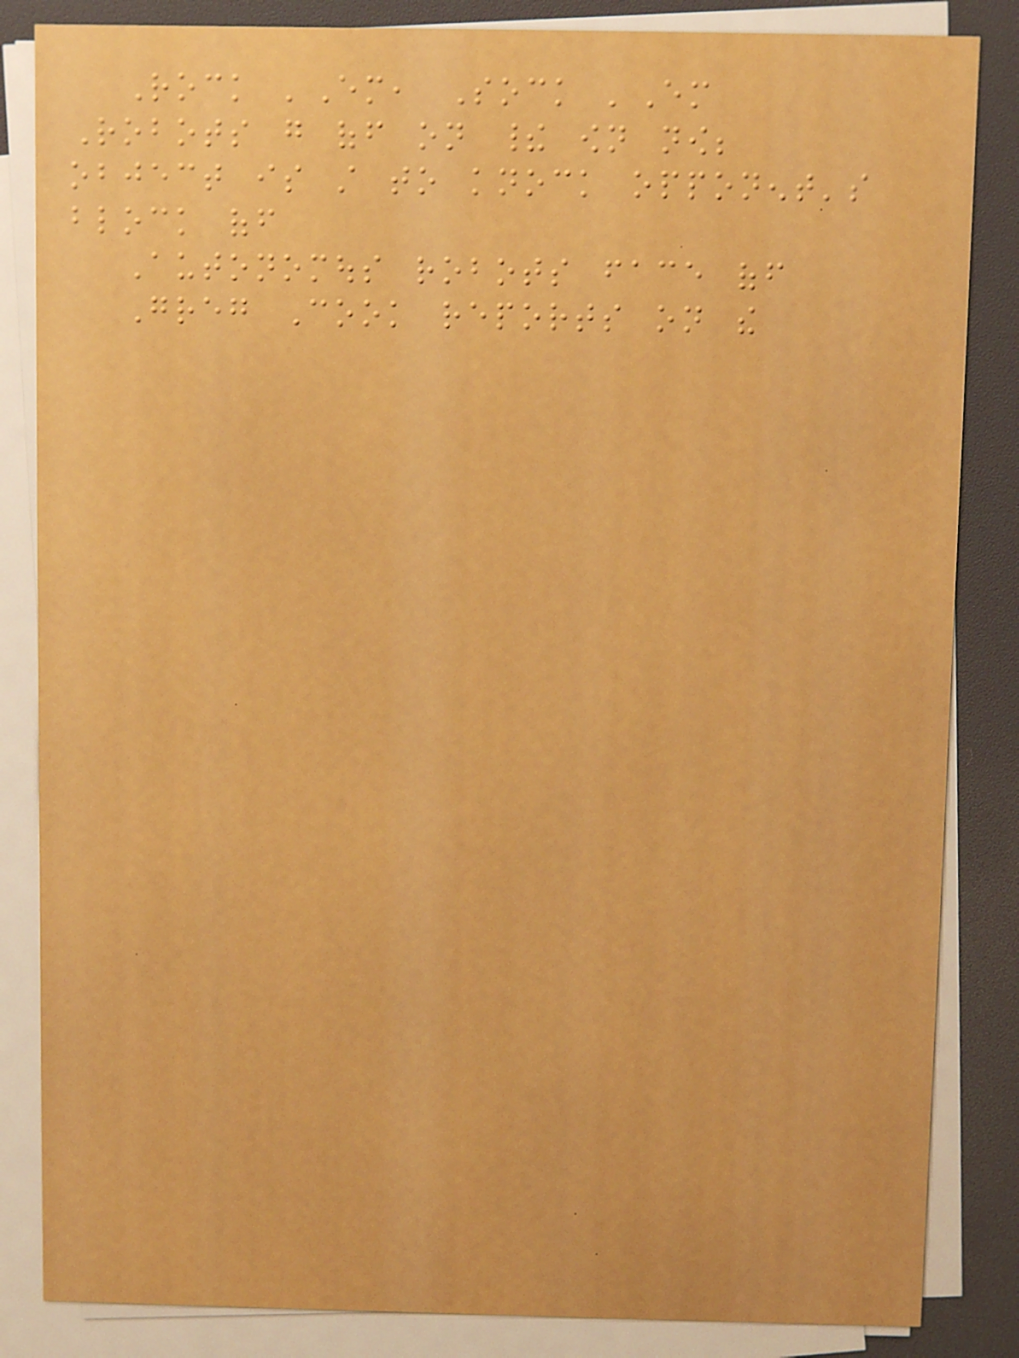Rock 'Em, Sock 'Em
Robots go off on their own now;
object is still to knock opponent's
block off
Autonomous robots face off
Greg Cook reports on the
